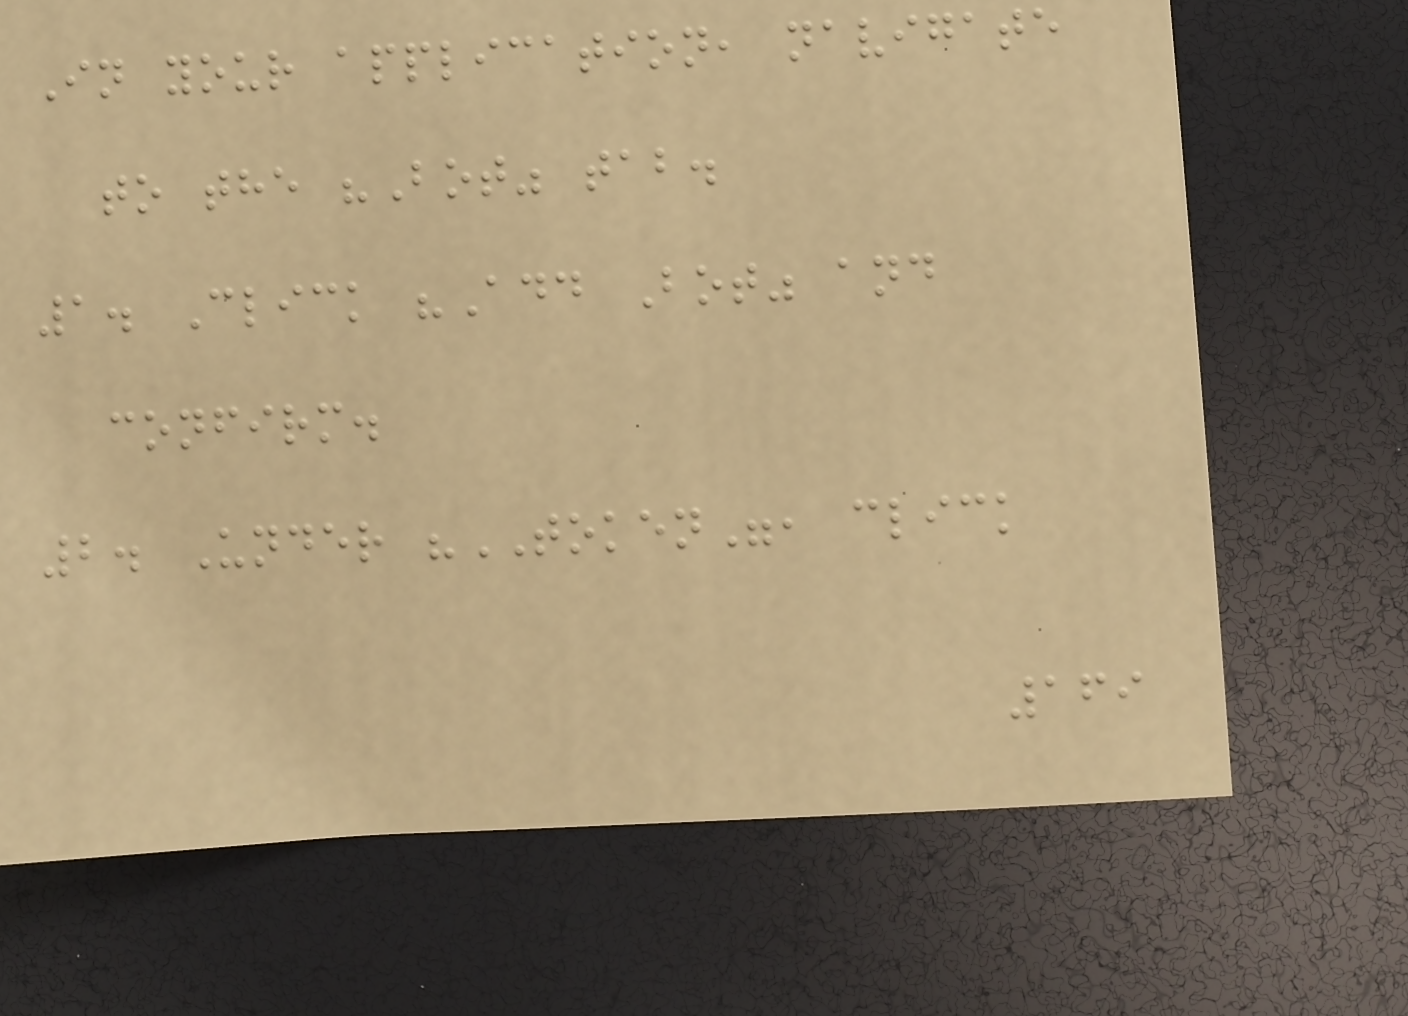In your application, navigate
to the "Bot" tab.
1. Click "Add Bot" and
confirm.
2. Under "TOKEN", click
169
